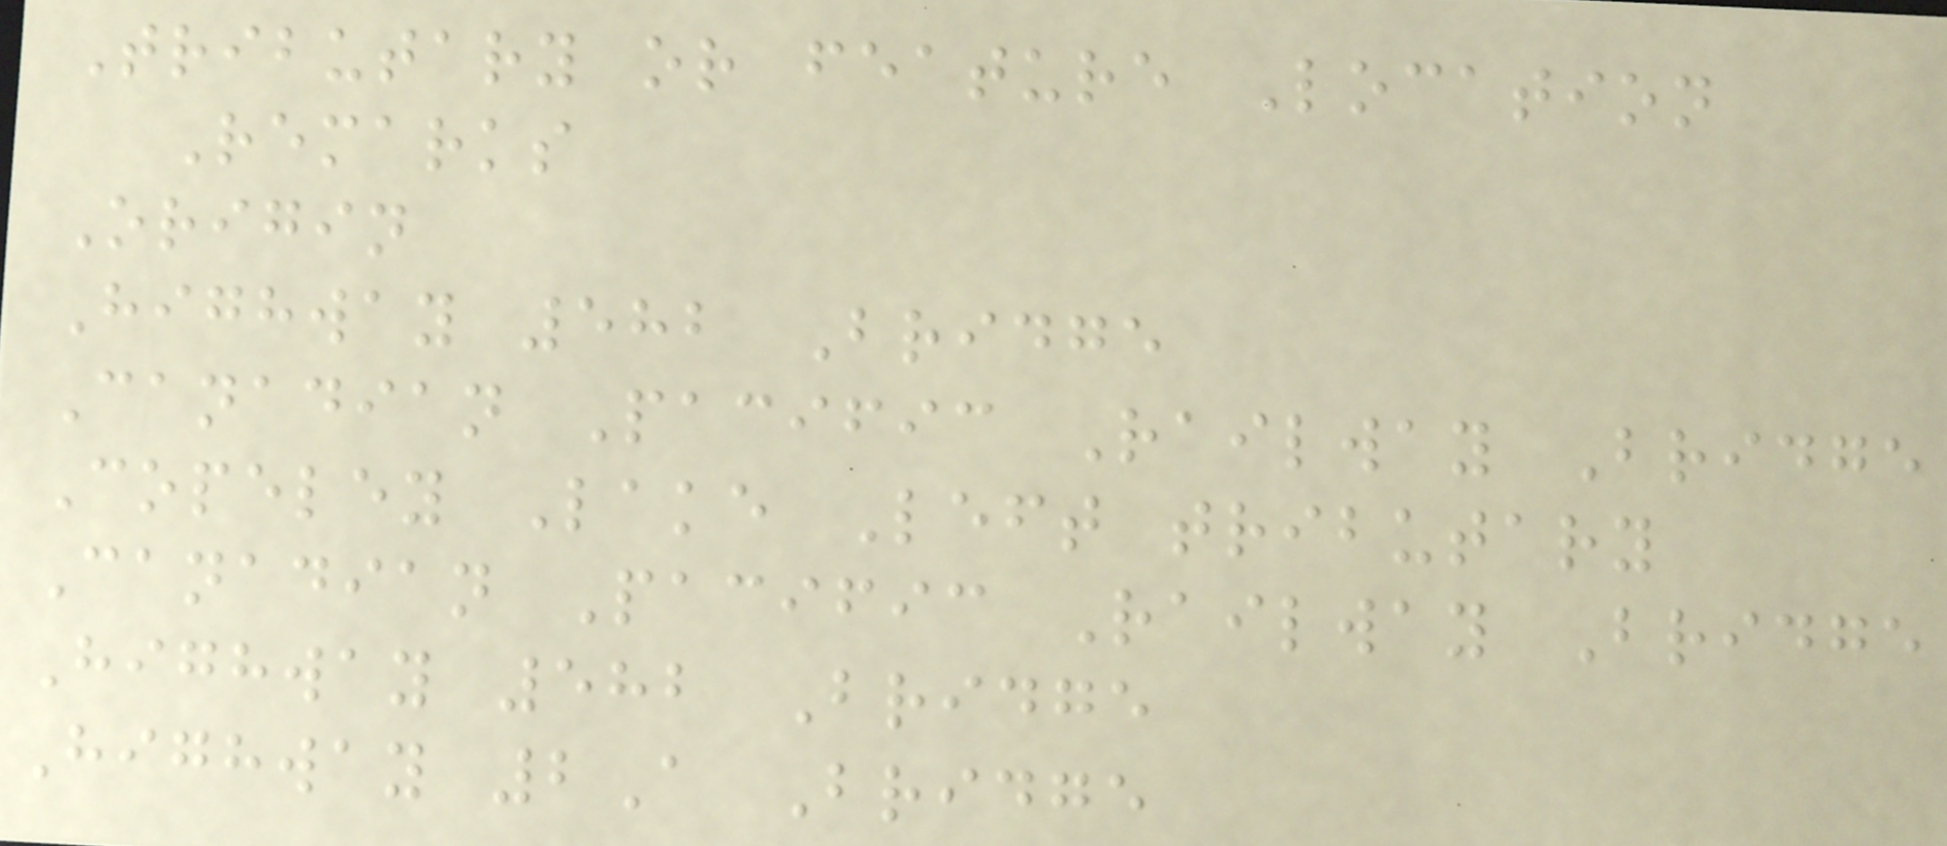Tributary or feature Location
Remarks
Origin
Highway 582 Bridge
Canadian Pacific Railway Bridge
Copeley Lake Left tributary
Canadian Pacific Railway Bridge
Highway 582 Bridge
Highway 2A Bridge
